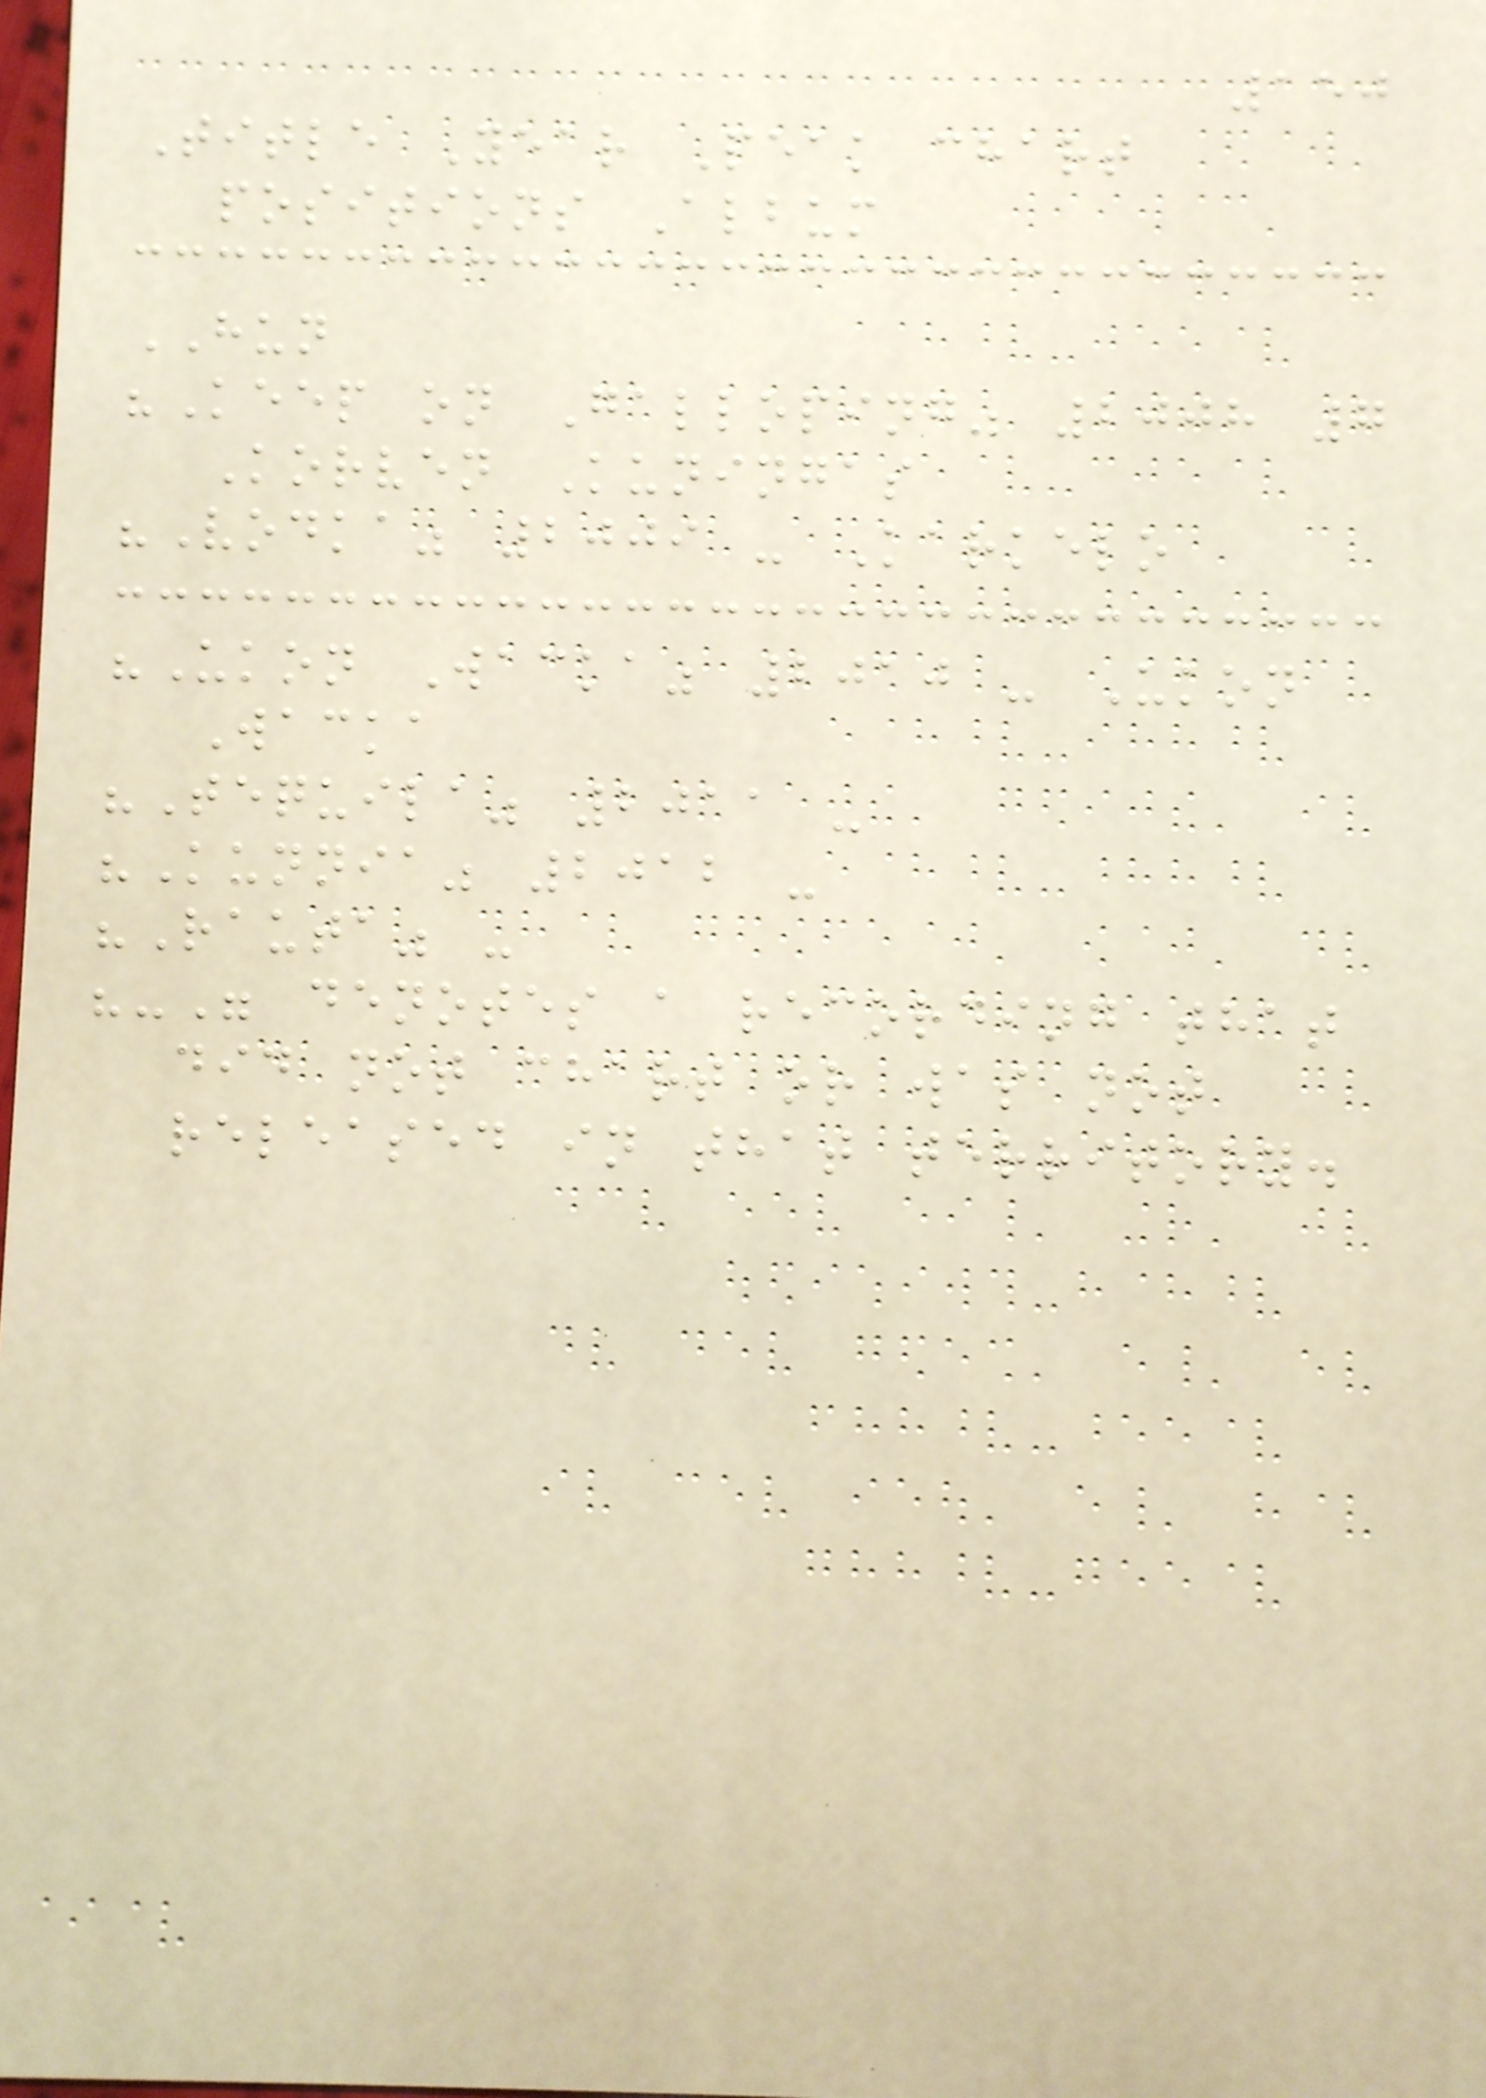150
Title Year Peak chart
positions Album
HUN
"Keep on Galloping" 2008 7
Korven Kuningas
"Vodka" 2009 - Karkelo
"Ukon Wacka" 2010 - Ukon
Wacka
"Tequila" 2011 -
"Kunnia" 2012 -
"Rauta" -
"-" denotes a recording that
did not chart or was not
released in that territory.
